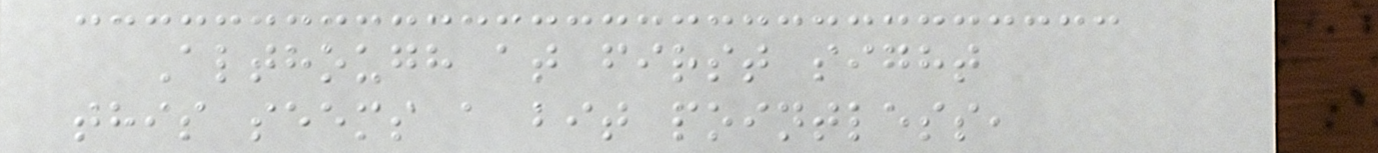Although at first sight
this seems a bit pointless,
